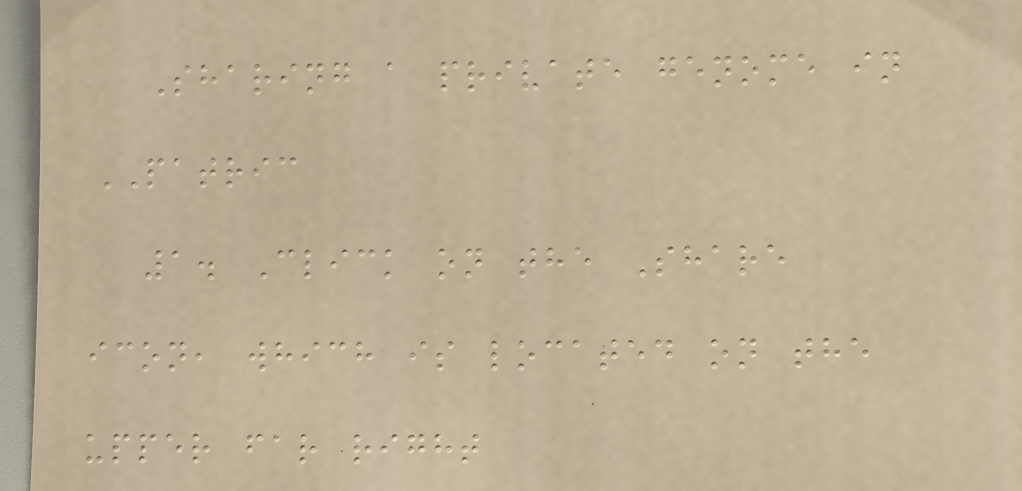Sharing a private genome in
PATRIC
1. Click on the Share
icon, which is located on the
upper far right
